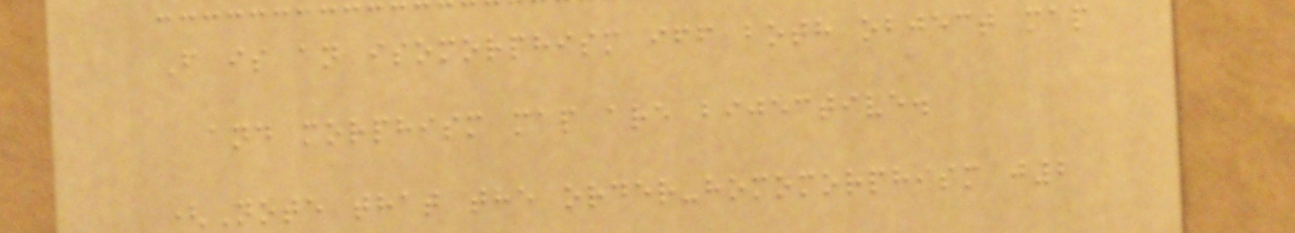F is an isomorphism iff both object map
and morphism map are bijective.
(Note that the order-homomorphism j2
